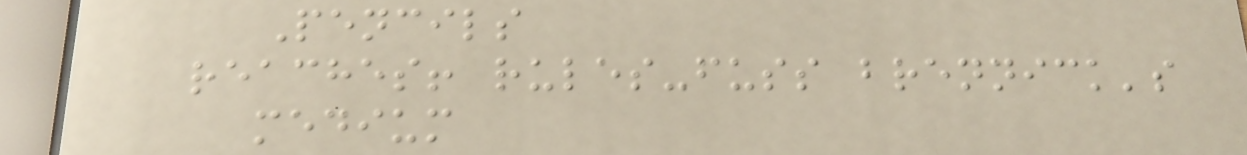Pencils
reaches! rules-fuss brennick's
medium
